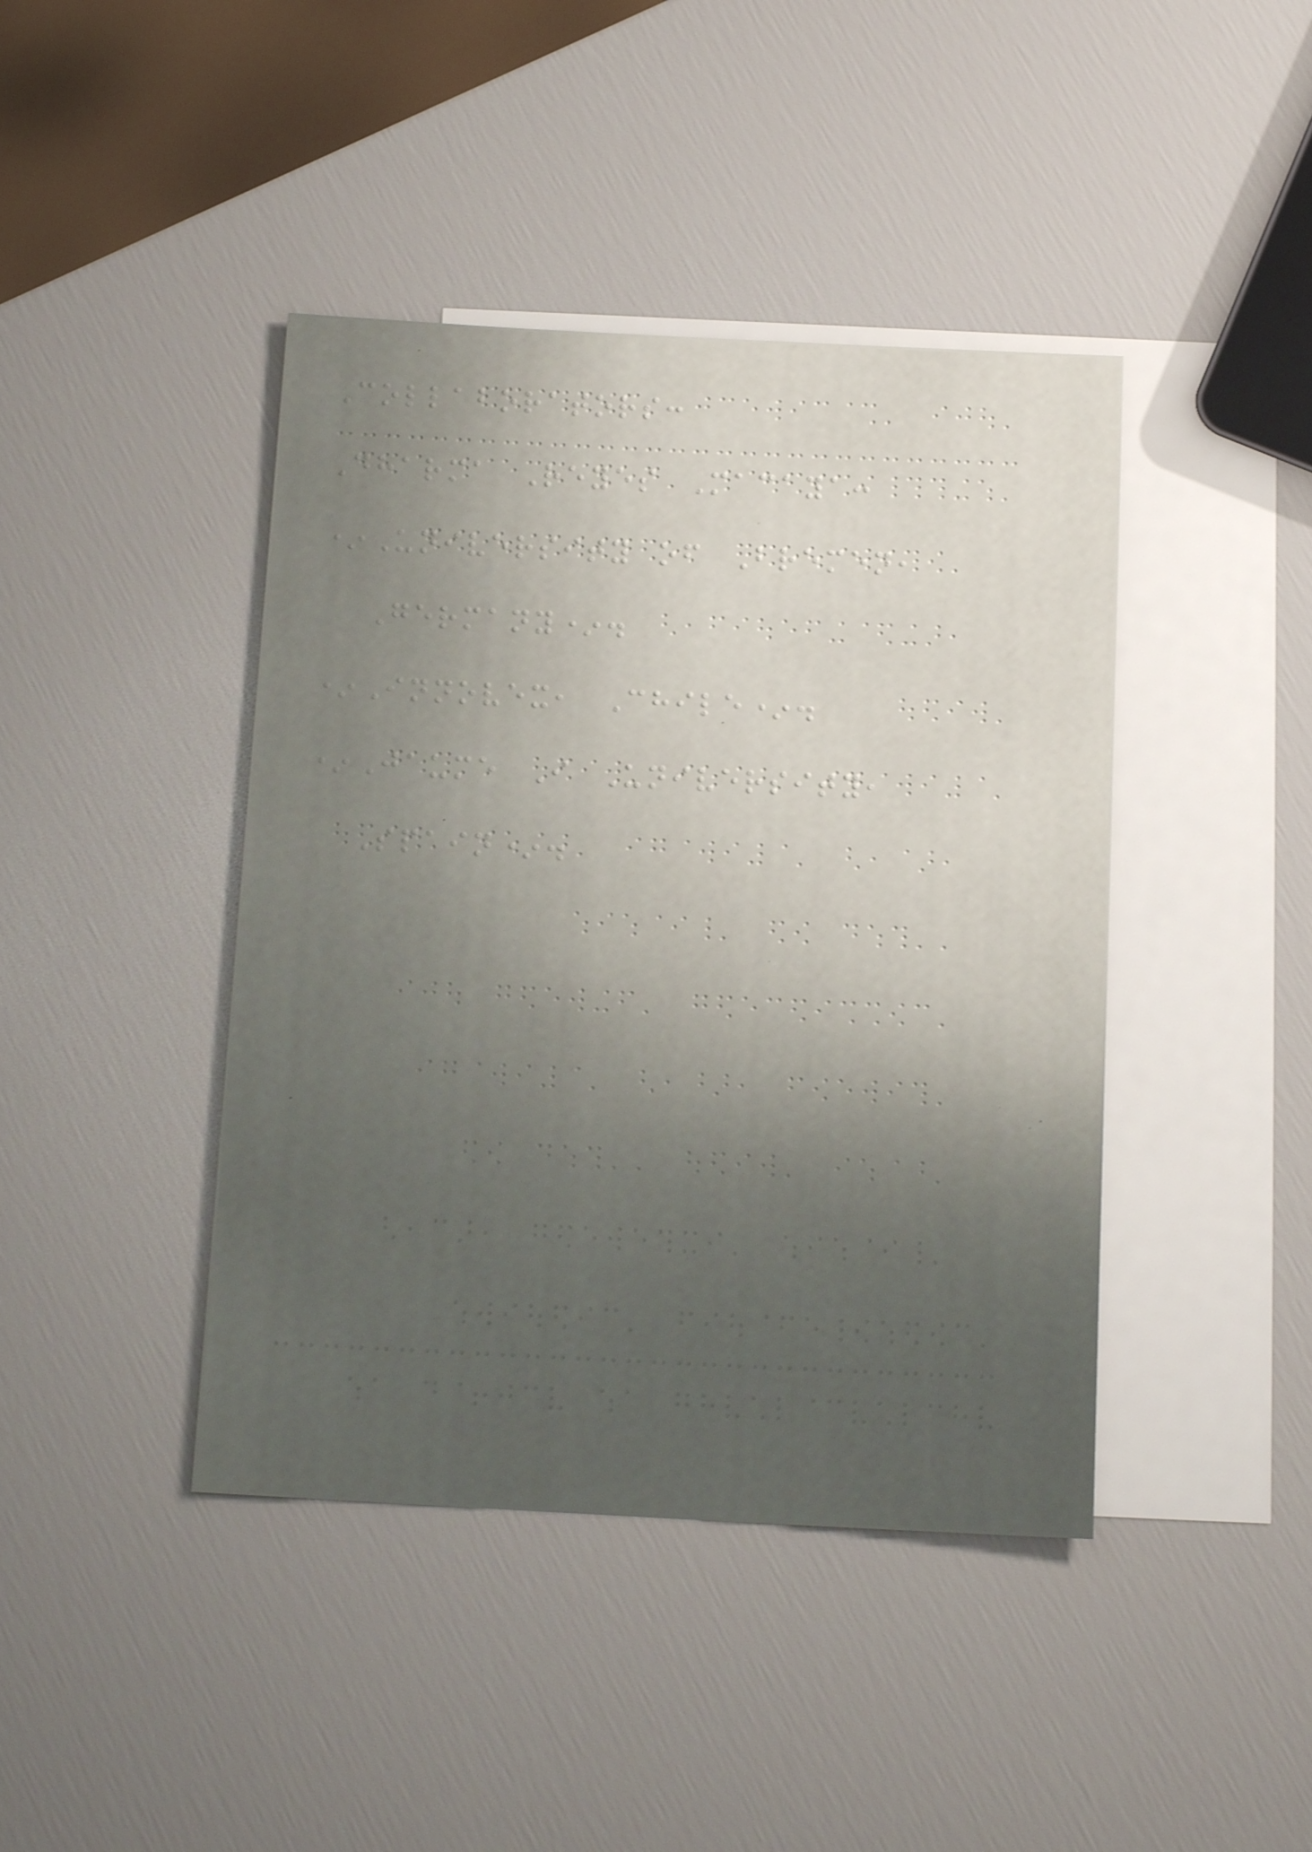Collaborators:
Dharma Reyes Macaya:
*University of Bremen,
Germany*.
*Innovex, Chile*.
*Jaume I University,
Spain*.
